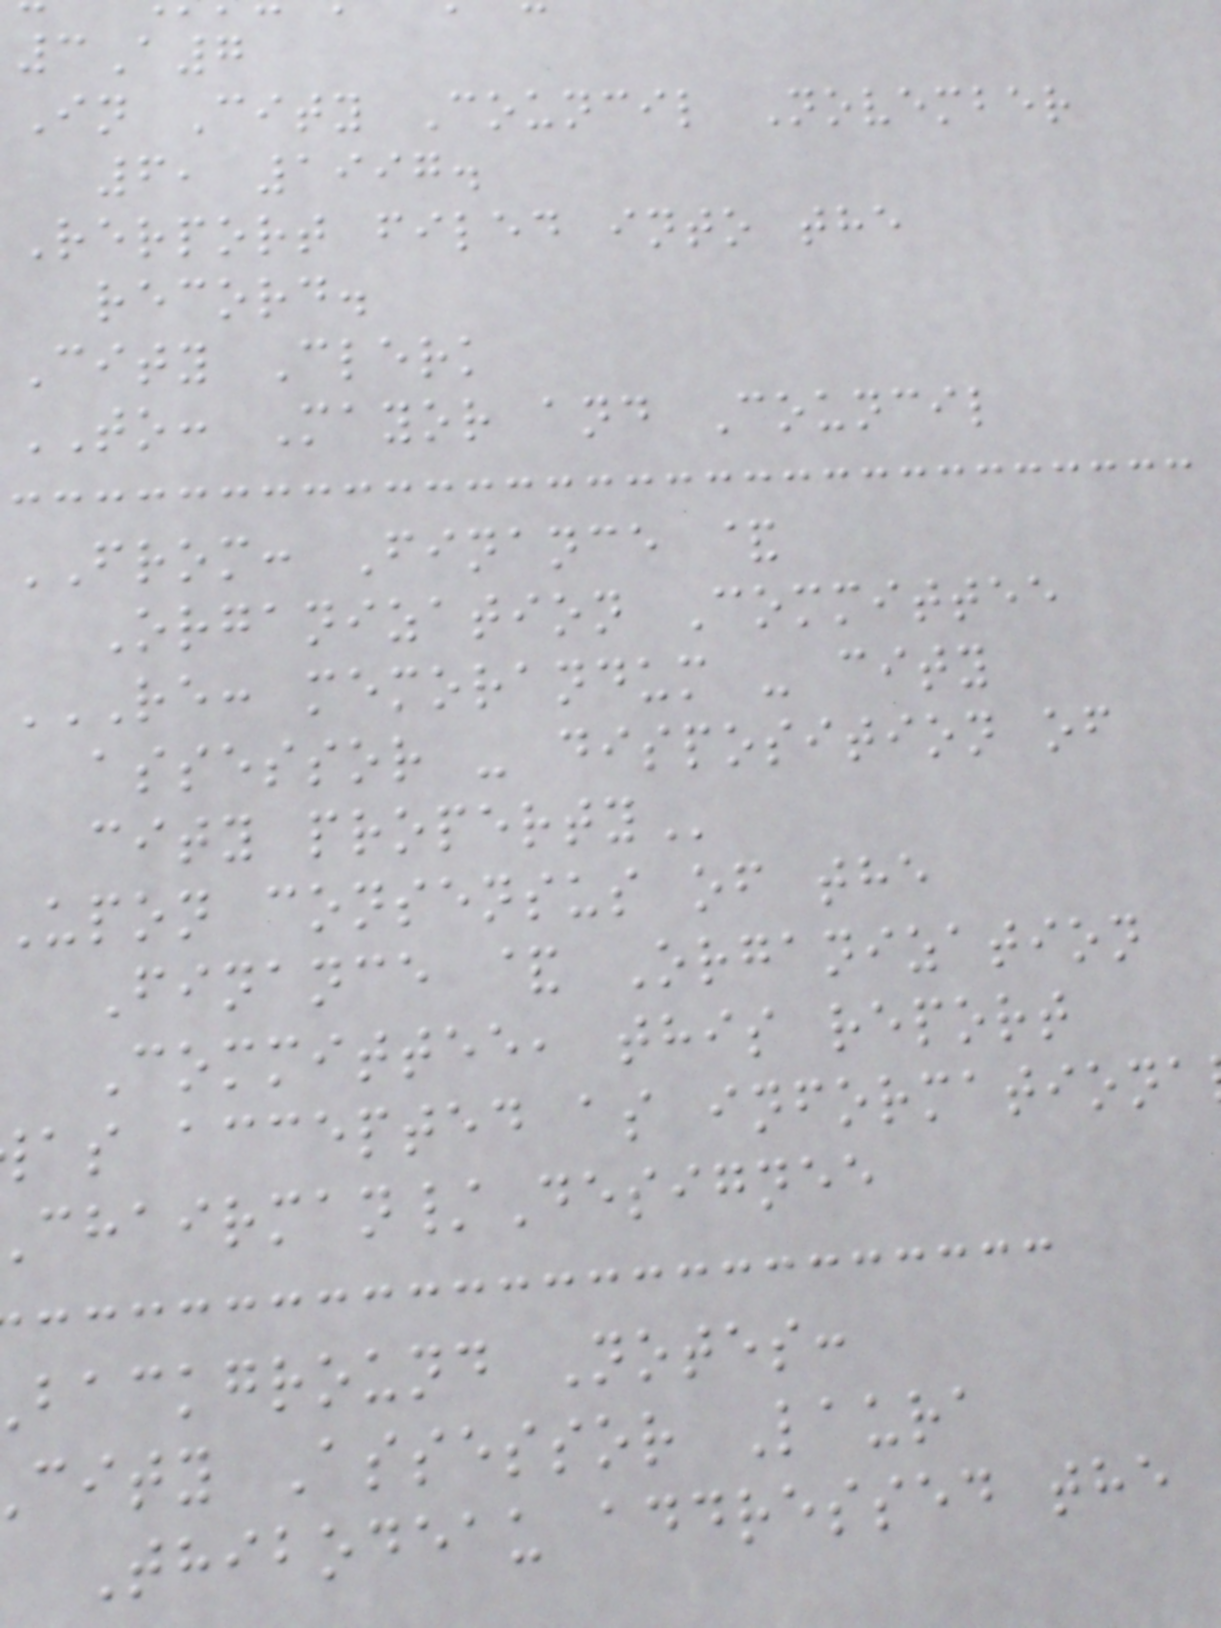3A7
In City Council November
6, 1997.
Rerport filed into the
record.
City Clerk
TO: Mayor and Council
FROM: Finance &
Organization Committee
RE: MEMORANDUM - CITY
assessor - disposition of
city
upon consensus of the
Finance & Organization
Committee, this report
as accepted as informationa
hairman/Designee
background Notes:
city Assessor Laura
Thibodeau addressed the
